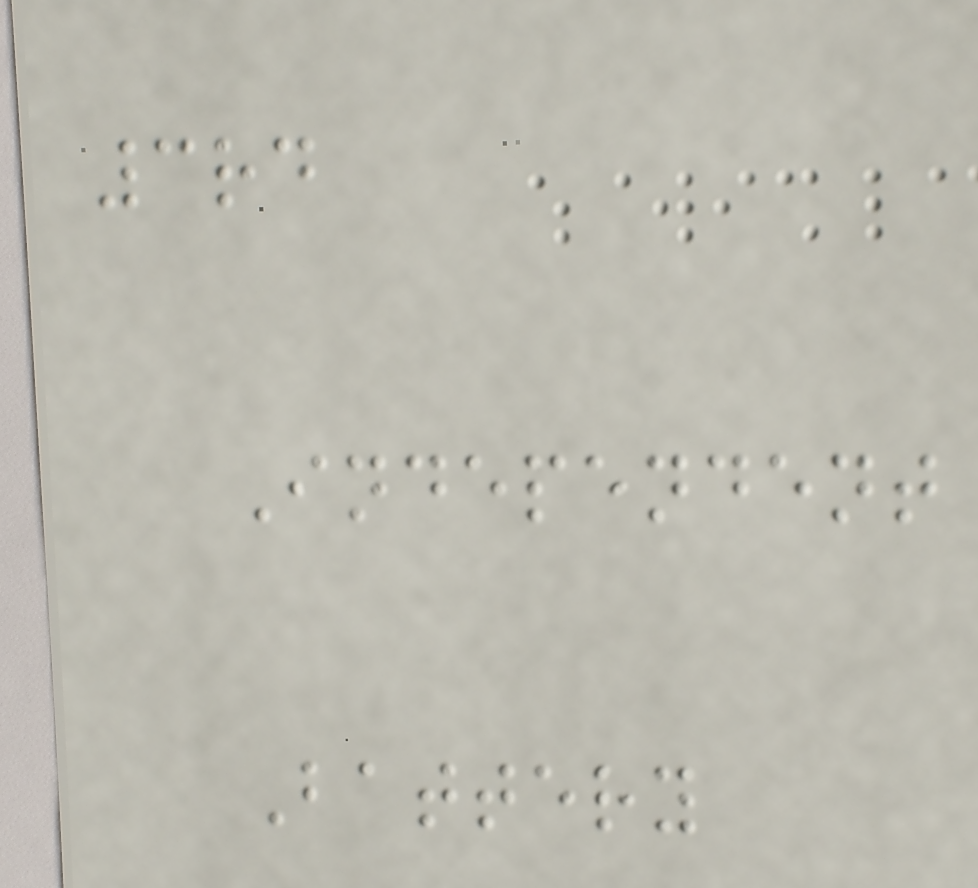3rd
Independent
Battery
